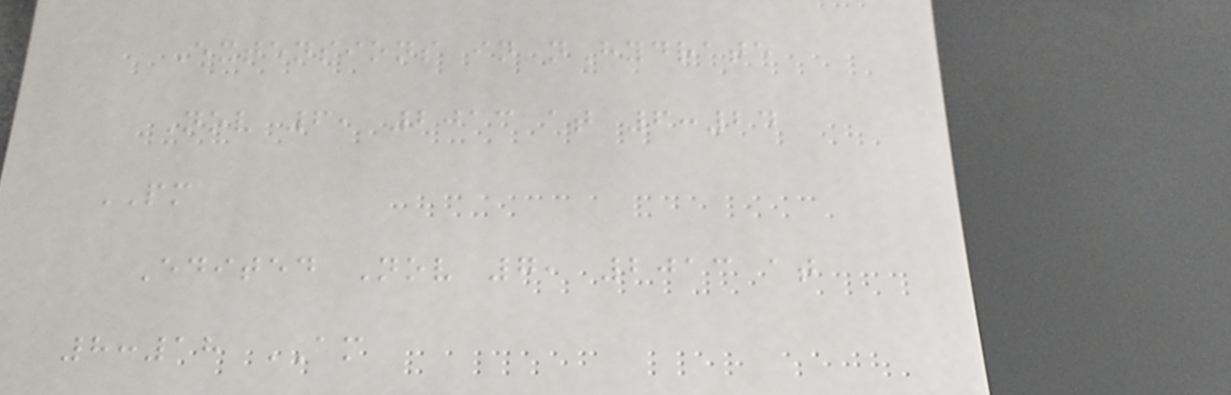Extensions in nHydrate
Nov 6, 2013 at 6:24
PM
Edited Nov 7, 2013 at
8:18 AM
